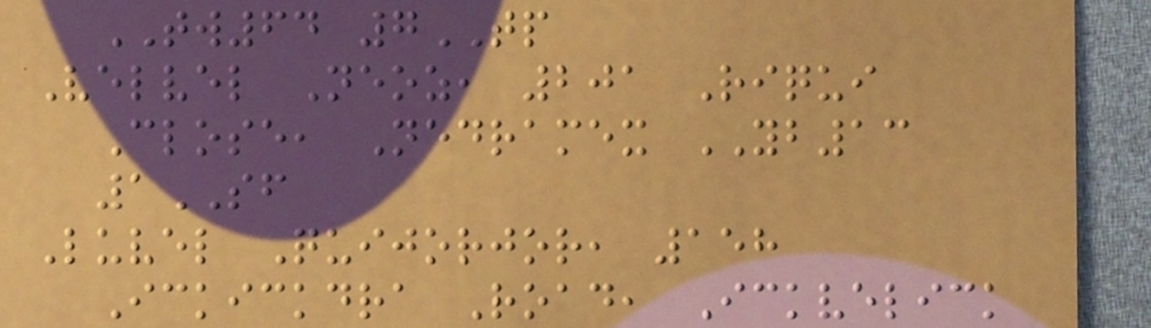TW64 7TP
Velvel Neoz, 201 Riqui
Close, Nedramex YB13
1SF
Luvel Quijorjor, 158
Ickickdra Road, Ickvelick
